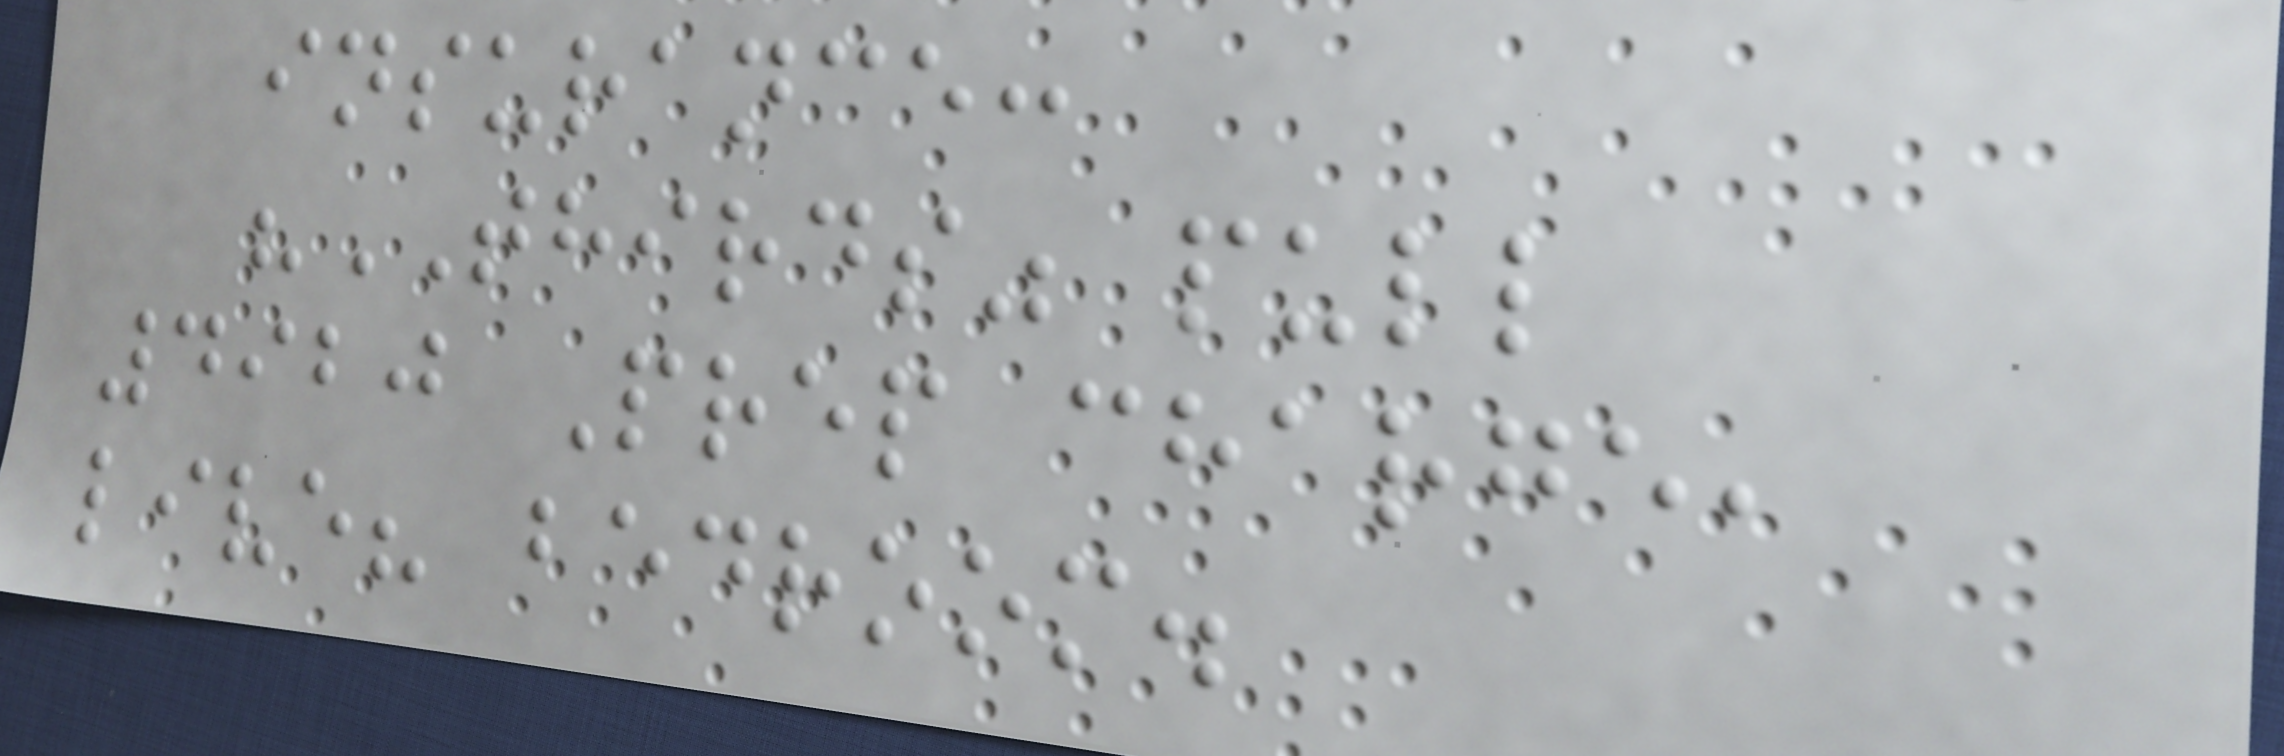insurance:
"THIRDS" pull
4920 Prep charge,
live? bedroom.
